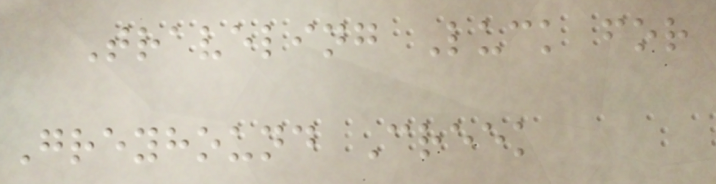Traveling Luck for
Greyhound Creek
